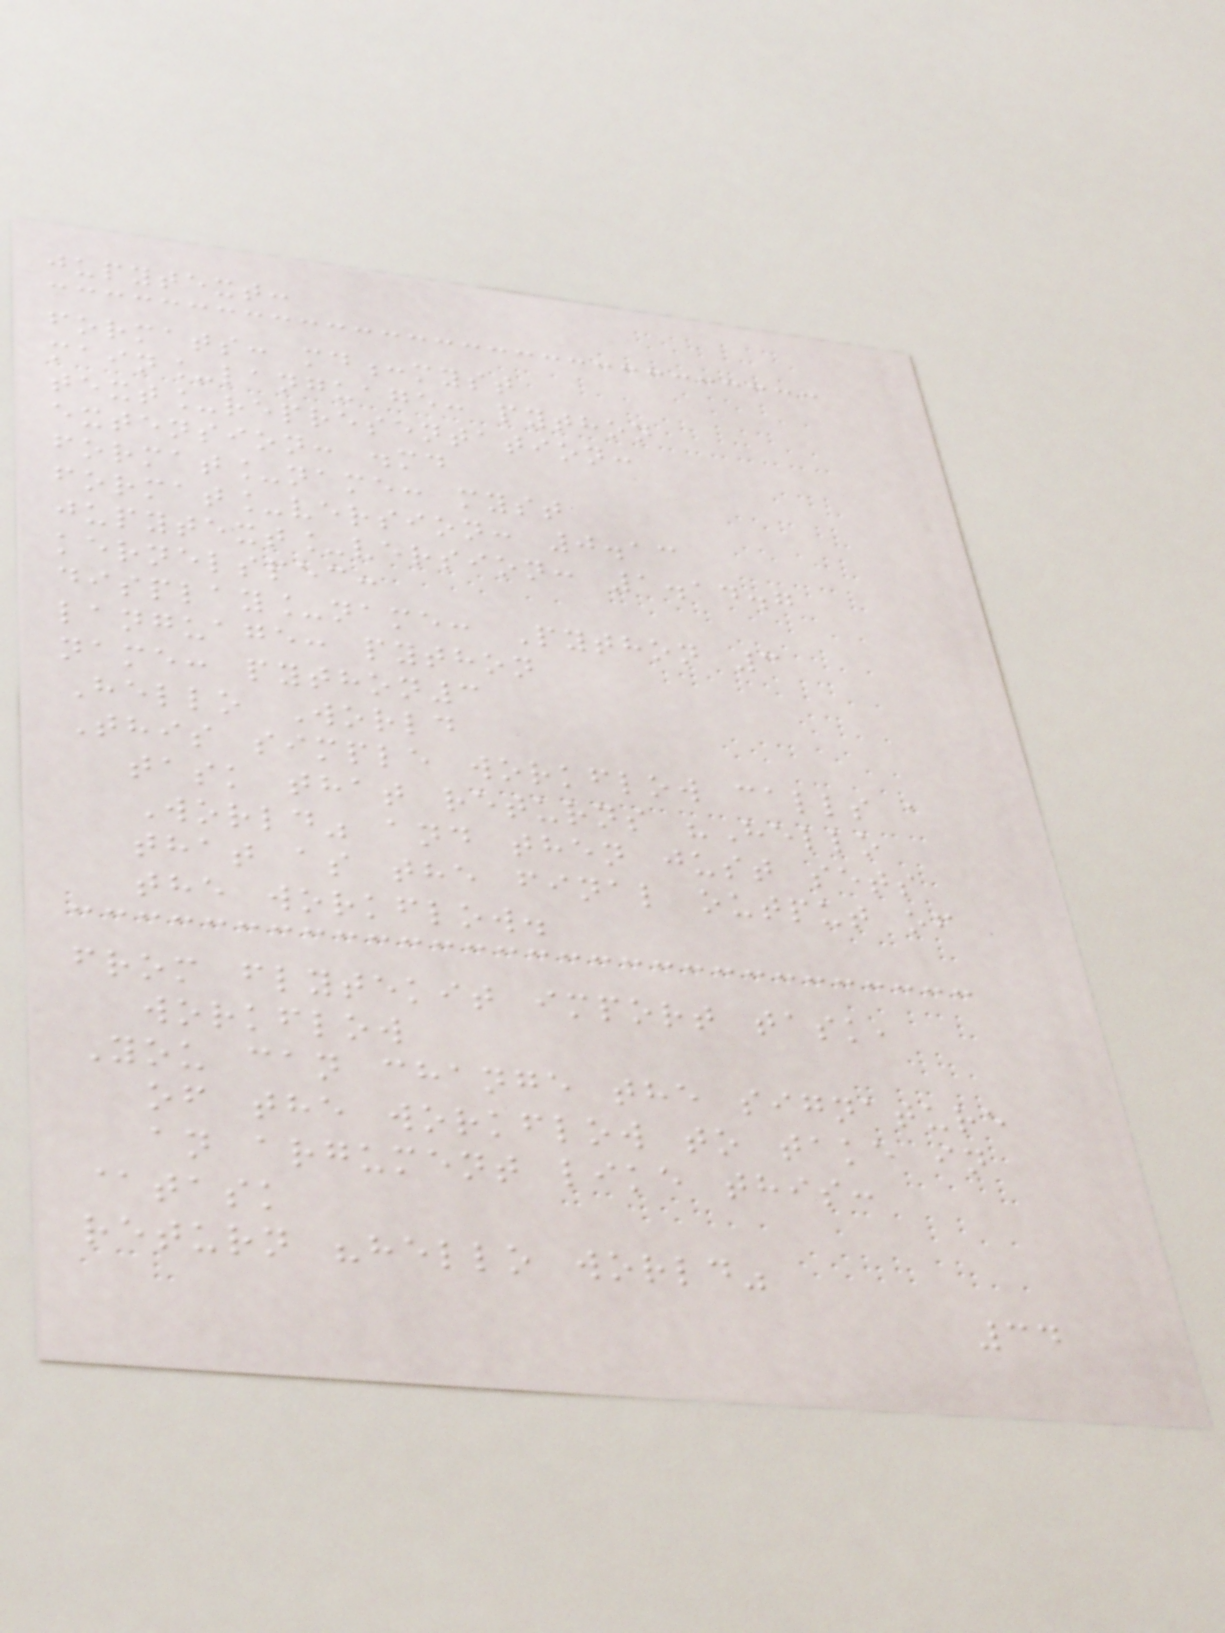jupytext:
formats: md:myst
main_language: python
text_representation:
extension: .md
format_name: myst
format_version: 0.13
jupytext_version: 1.14.7
kernelspec:
display_name: Python 3
language: python
name: python3
Hello World
This simple workflow calls a
task that returns "Hello
World" and then just sets
that as the final output of
the workflow.
from flytekit import task,
workflow
You can change the signature
of the workflow to take in
an argument like this:
@task
return "hello world"
34
